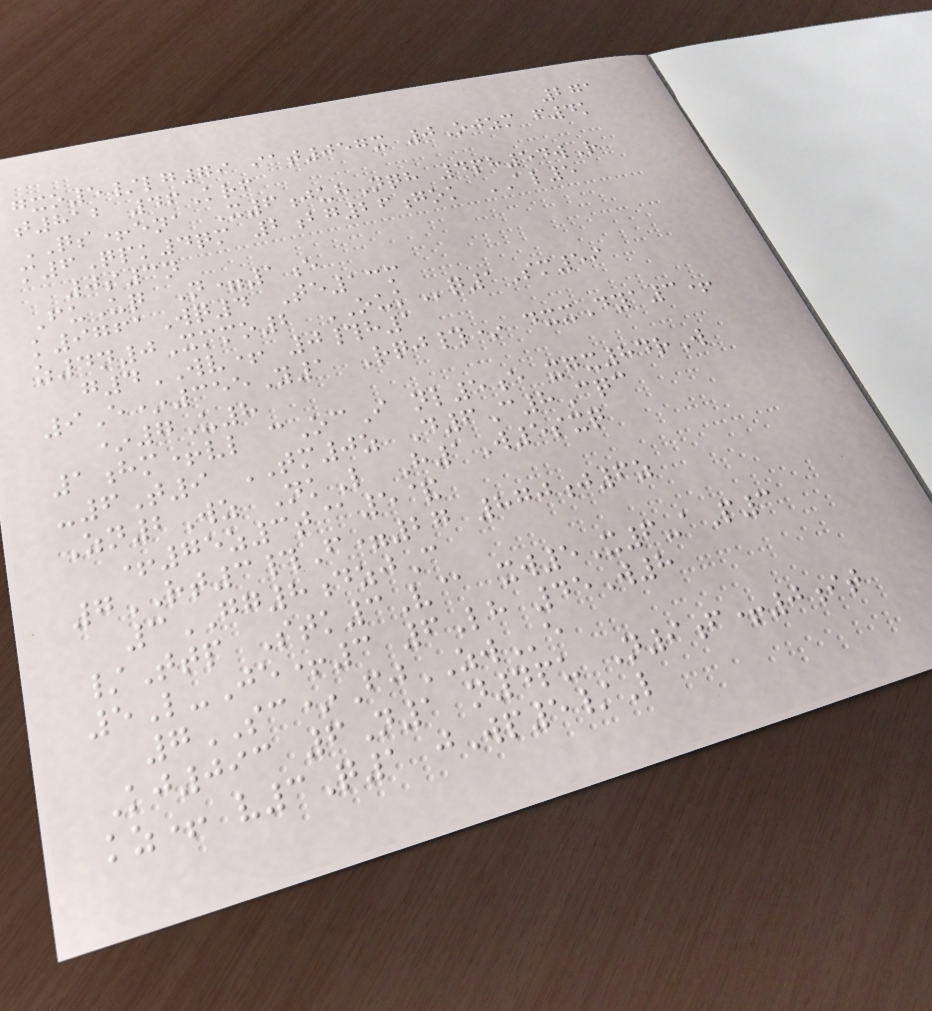271
gxo5/lg79 iat057x 0Ojzm f4k
t812 46Krf
QS+ena X6juhNqh 4ph54wR
m6Qpk4qm 2bg26gok AL5
0s3n
FuUq N=1e
k9761Wq4 Te13m
z4n0Xmmo2 OUKq1Sm59
g4WV+ 0#h1
9E*355Y1 Rqj#* dxxDya3+
*7U8
1hm+vl cOcI nl5e xgx84rW
-6T9 TM0z D6C8Cqc
Zn2Wz NkL H1W5sxq
+75z3t@5&
7RT3#F=27 870j6z
3GG8dzjC
/Ttp Stk3V@ xw5X6-aP3
5L-Je+3 6Lh 45W8
7SC*FjZWe
Kj093 6N1 n4pu N9f+0it
kz+ v3Q1 jWp5/L
